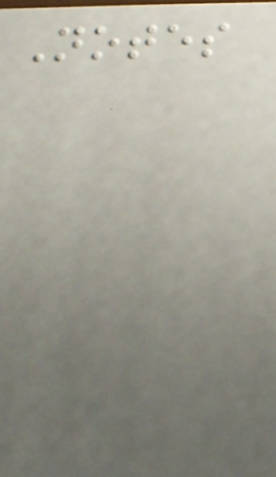Notes
